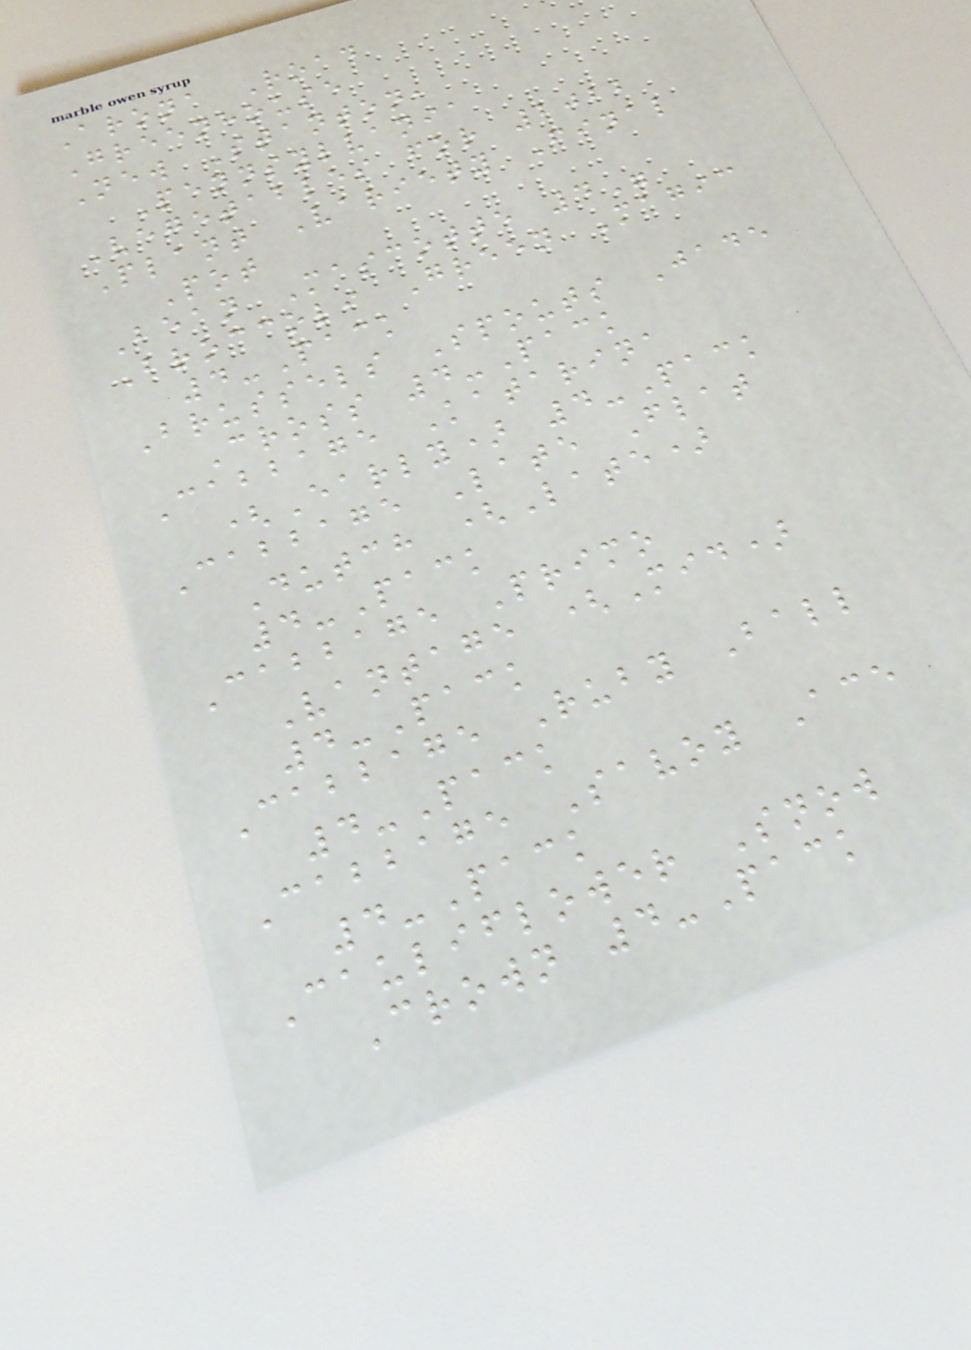Arona Road
Greenhouse
New Stanton,
Pennsylvania
Vegetables for 2022
Plant Variety Final
Pot
Bean Mascotte 4"
Broccoli Green Magic
4-Pack
Brussels Spouts Jade
Cross 4-Pack
Cabbage Katarina
(Early) 4-Pack
Cabbage Late Flat
Dutch (Late)
4-Pack
Cabbage Primo
Vantage (Mid)
4-Pack
Cabbage Ruby Ball
4-Pack
Cabbage Savoy Ace
4-Pack
Cauliflower Snow
Crown 4-Pack
